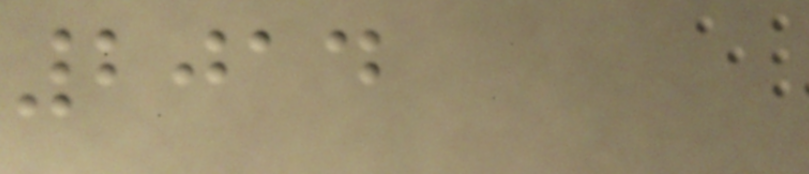2014
